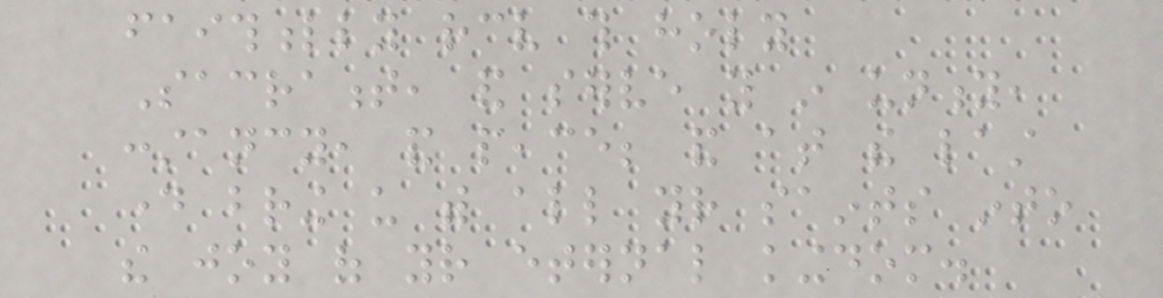faithfully receive this holy
Sacrament, and serve you in unity,
constancy, and peace; and at the last
day bring us with all your saints into
the joy of your eternal kingdom.
